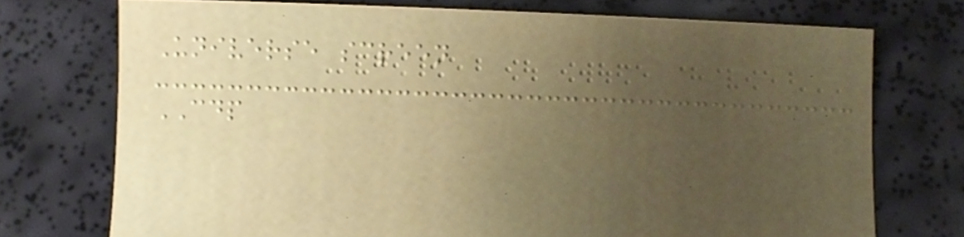Universe screen
CDP
